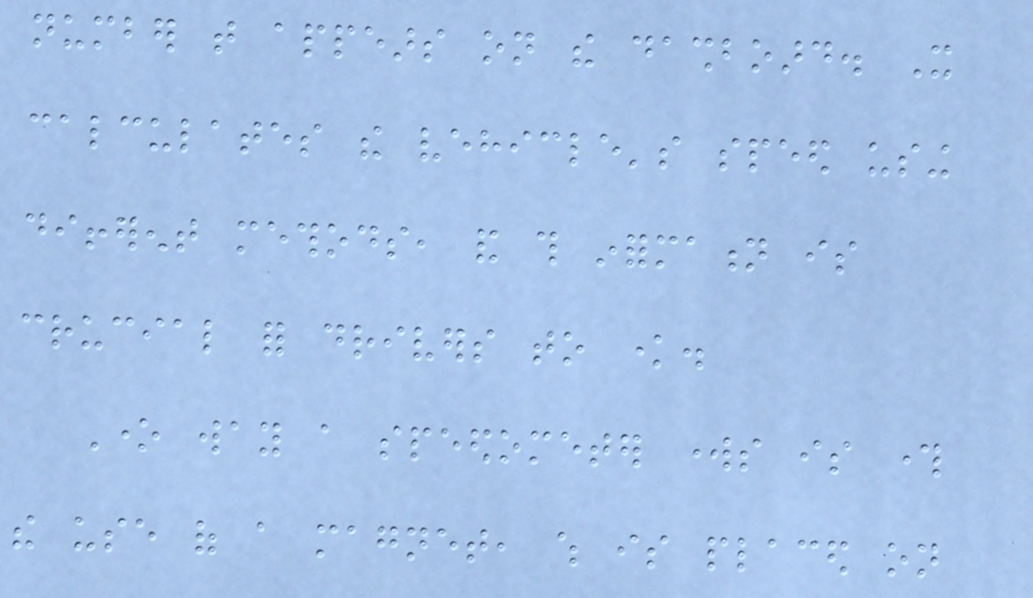number that appears on the dashboard. It
calculates the vehicle's speed using
different methods, and this information is
crucial for drivers to know.
One way a speedometer works is through
the use of a magnet, which is placed on
